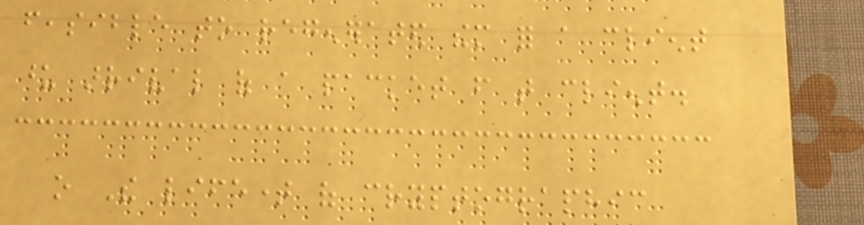feasible to regenerated them for a client
upon arrival of a packet from that client.
o The lifetime of cryptographic
